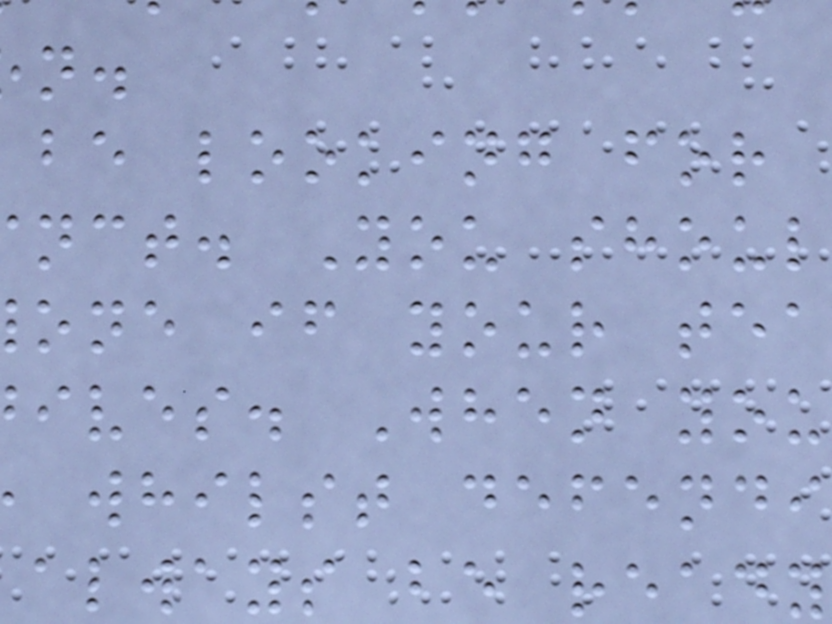be looking for
nct. You shoul
one if your tea
ives. When you
whilst defendi
always be ready
